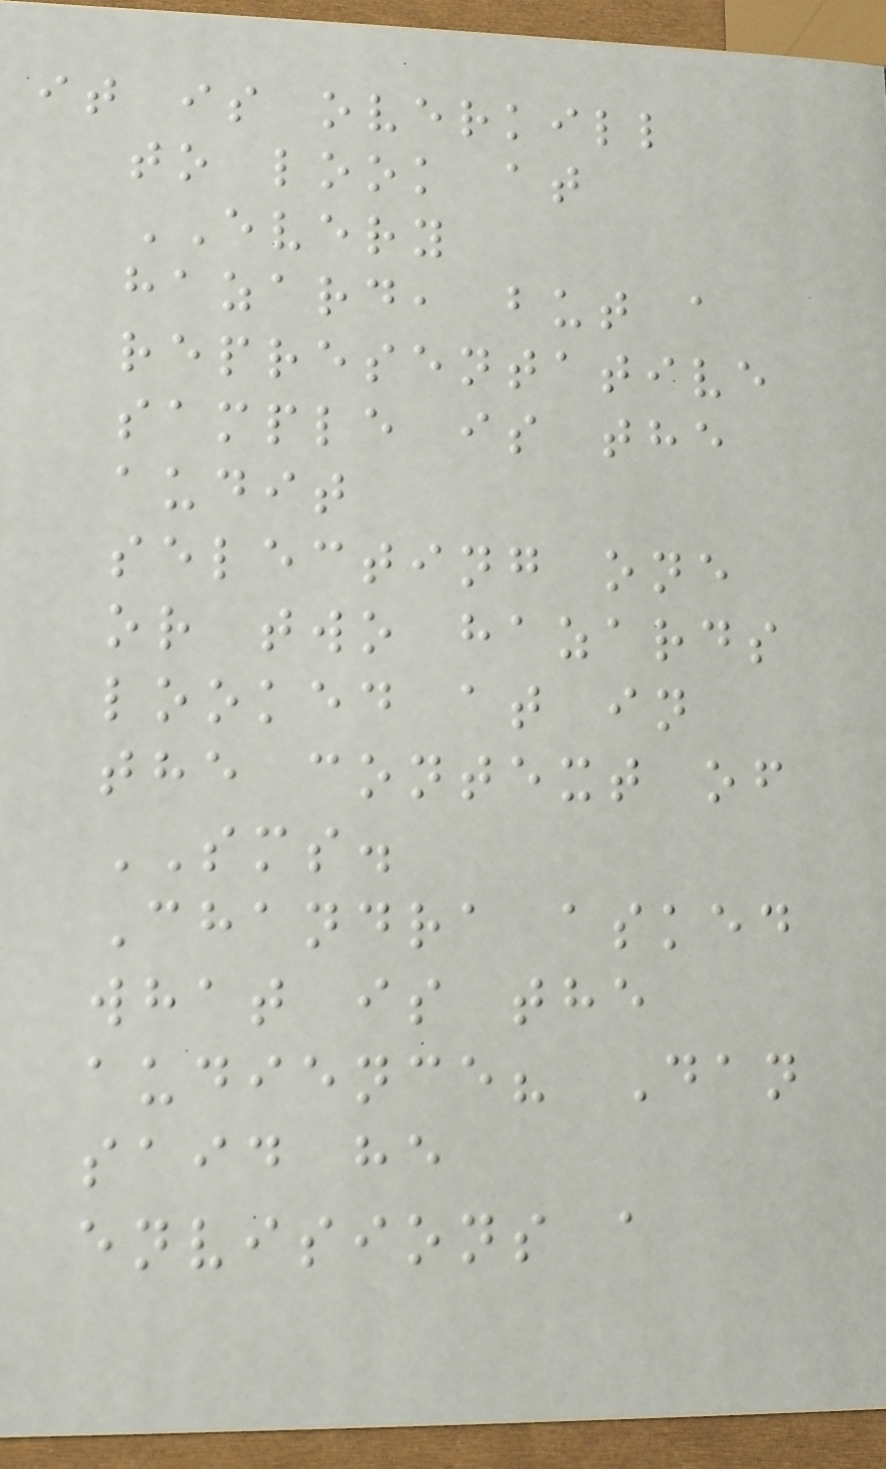it is overkill
to look at
EVERY
hazard, but a
representative
sample is the
audit
selecting one
or two hazards
looked at in
the context of
SMS.
Chandra asked
what is the
audience? Dan
said he
envisions a
